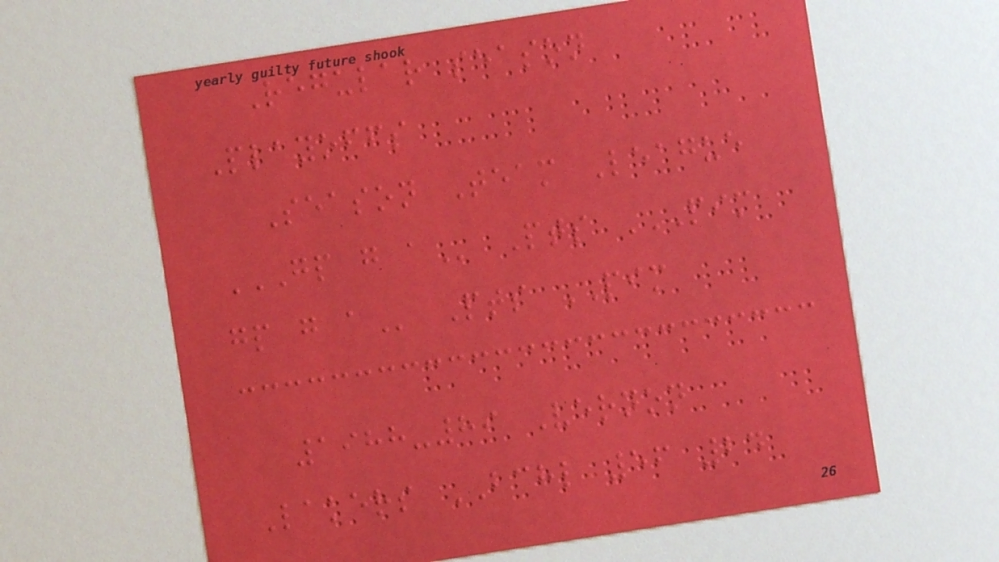Regular season
Playoffs
Season Team League
GP G A Pts PIM
GP G A Pts PIM
1988-89 Vernon
Lakers BCHL 56 24
